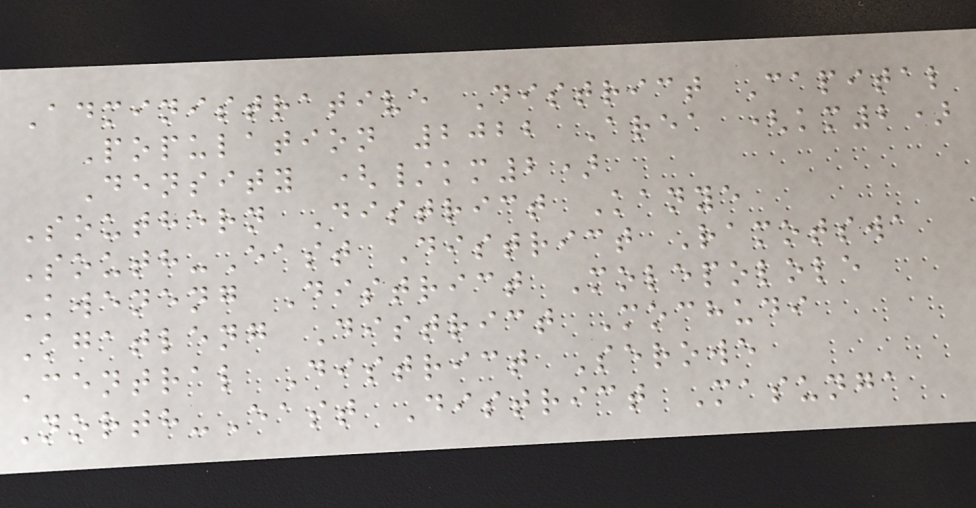Administrative District Capital
Population 2022 Area (km2)
Density (/km2)
Southern District Kanye
South-East District Ramotswa
Kweneng District Molepolole
Kgatleng District Mochudi
Central District Serowe
North-East District Masunga
